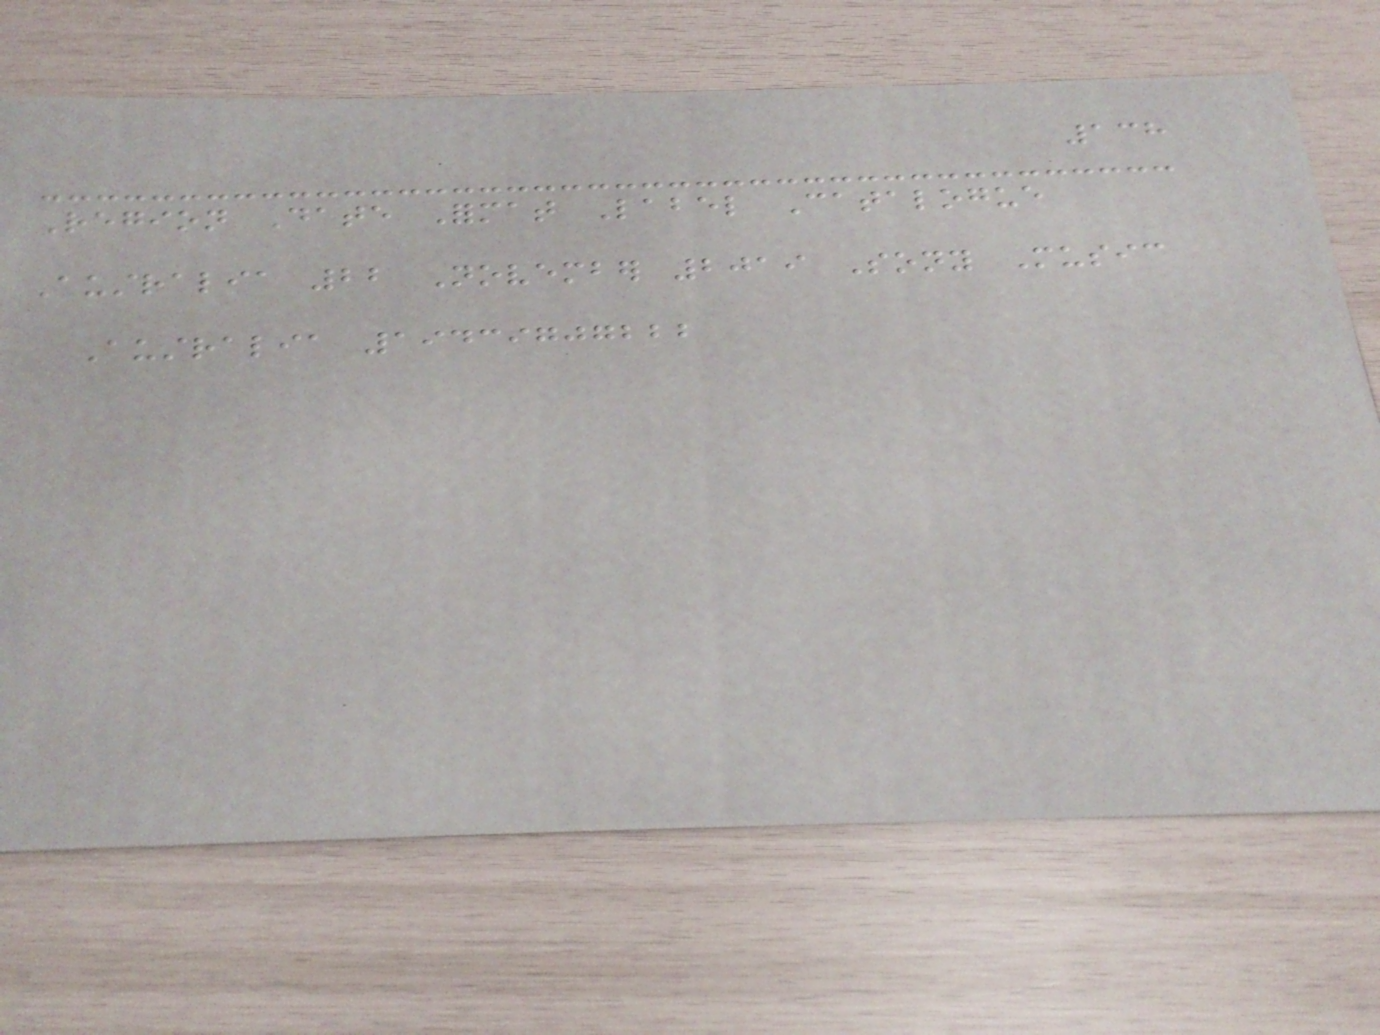138
Region Date Format Label Catalogue
Australia 22 November 2019 Sony Music
Australia 19439707222
